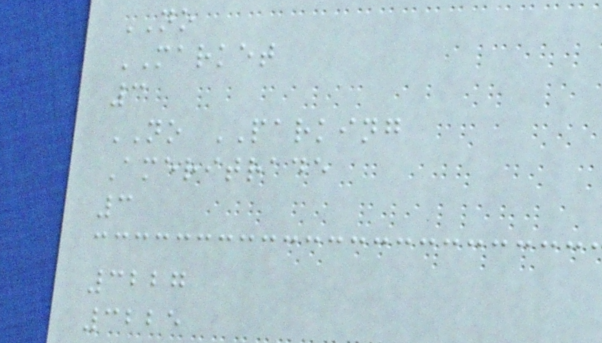NO
MARKET
3
NO PARKING
Ameritrade
3
3227
3225
